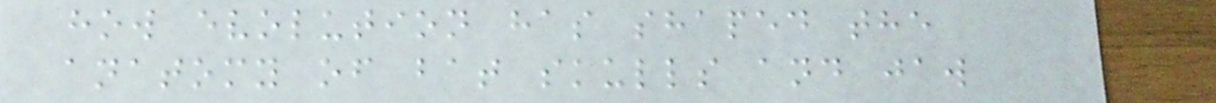how evolution has shaped the
anatomy of bat skulls and jaw
